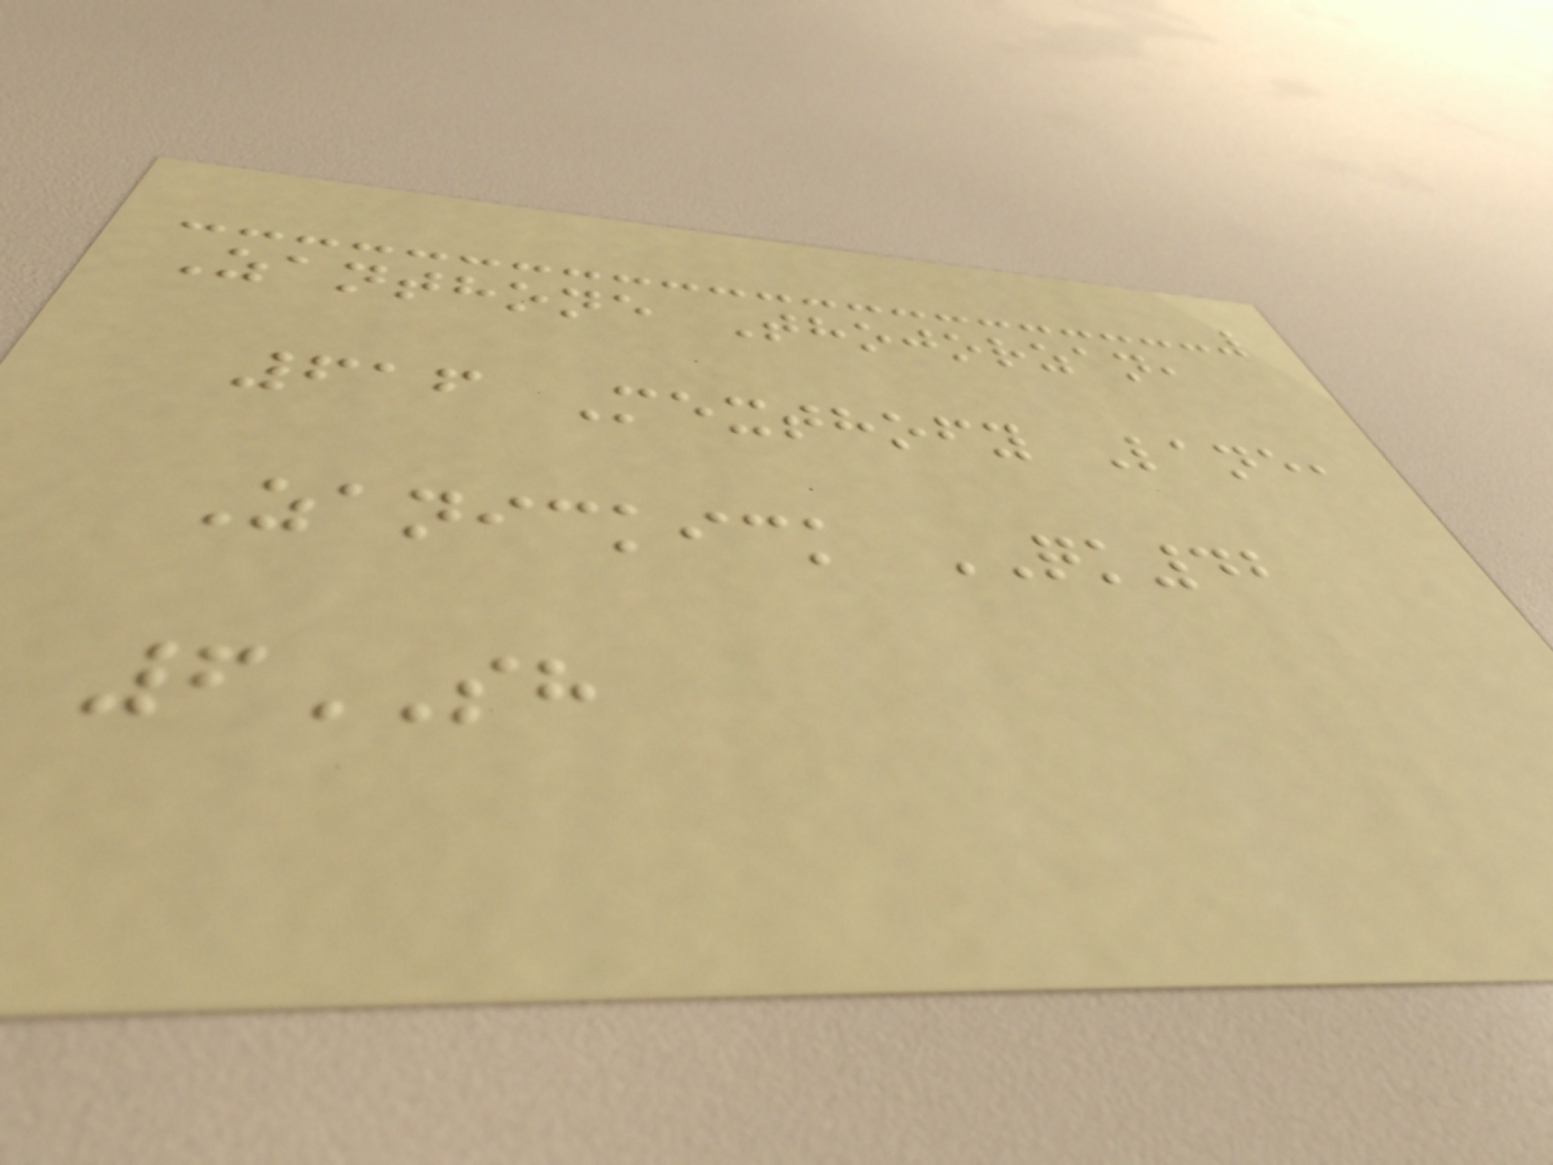Zanthone Thojorzan,
616 Mexthofy Lane,
Zanickick QK42
6SH
